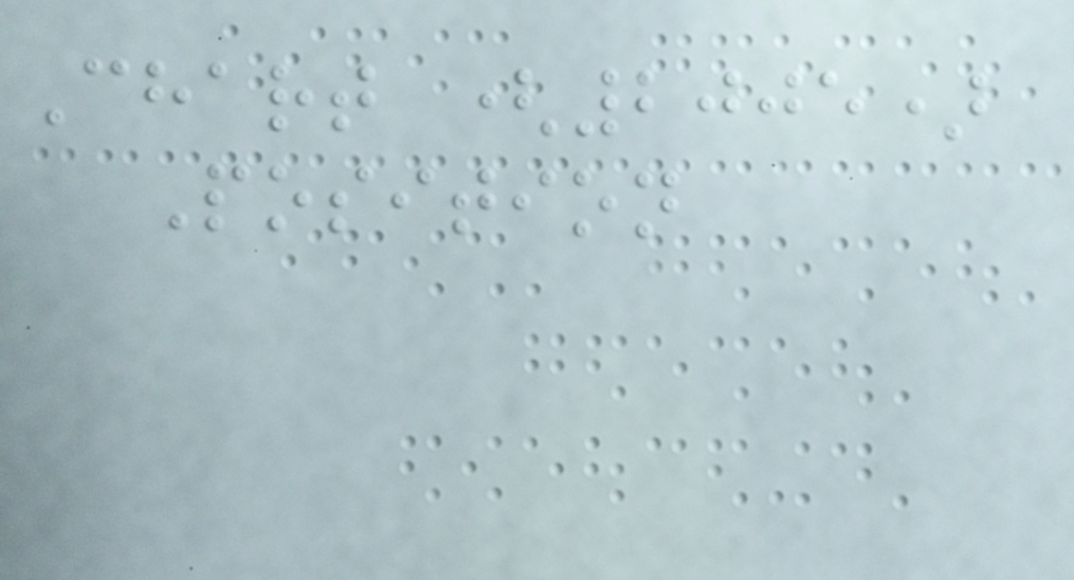Chart (2005)
Position
